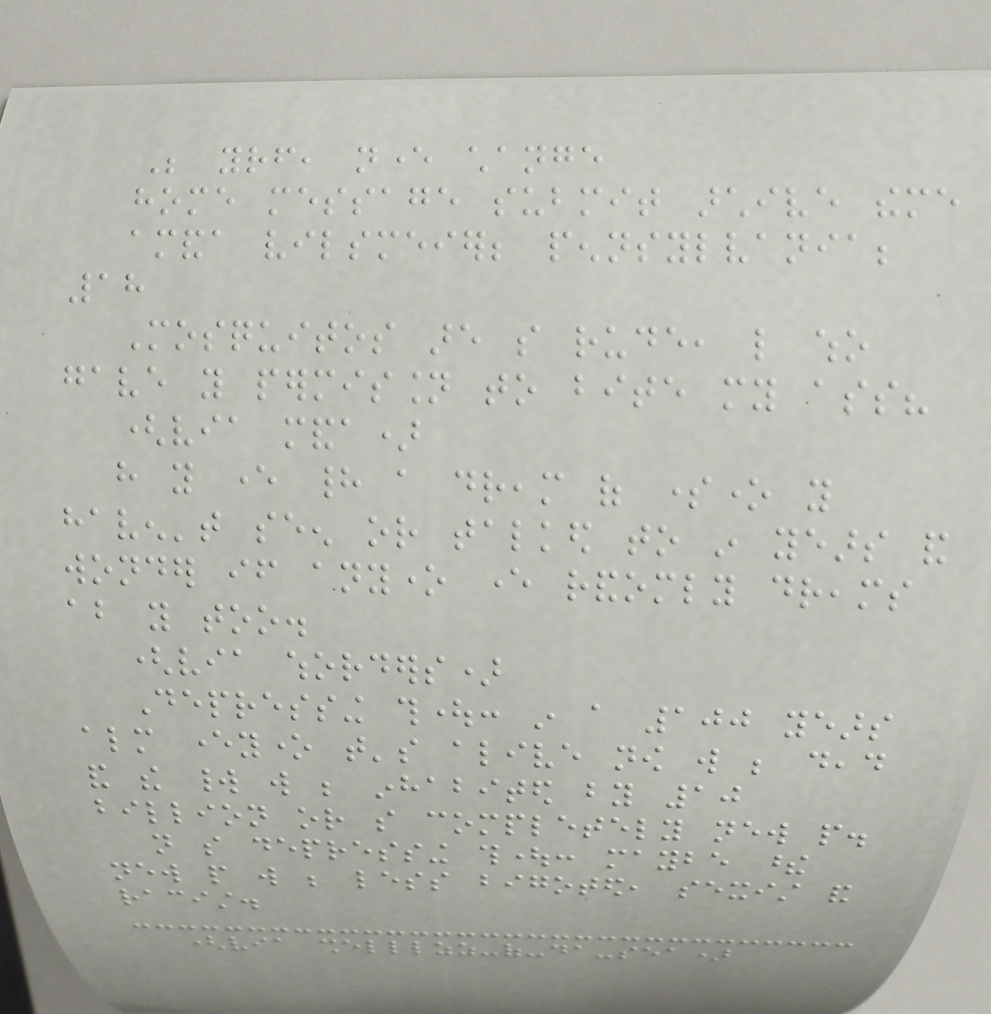Be yourself, never change
home message submit archive theme
amanda vilsmeier; pennsylvania;
18
Mosquitos are so rude, like who
gave you permission to bite my ass?
(via manda)
have you ever had a dream of someone you
haven't seen or talked to in years and
wonder if anyone ever randomly dreams
about you too.
(via whorders)
Depressing thought: in a 100 years
almost everyone that's alive now will be dead
and the world will be inhabited by 10
billion or so completely new people.
not so depressing thought: maybe these
new people will be less bigoted, sexist and
racist.
(via shelllzz-of-da-sea)
